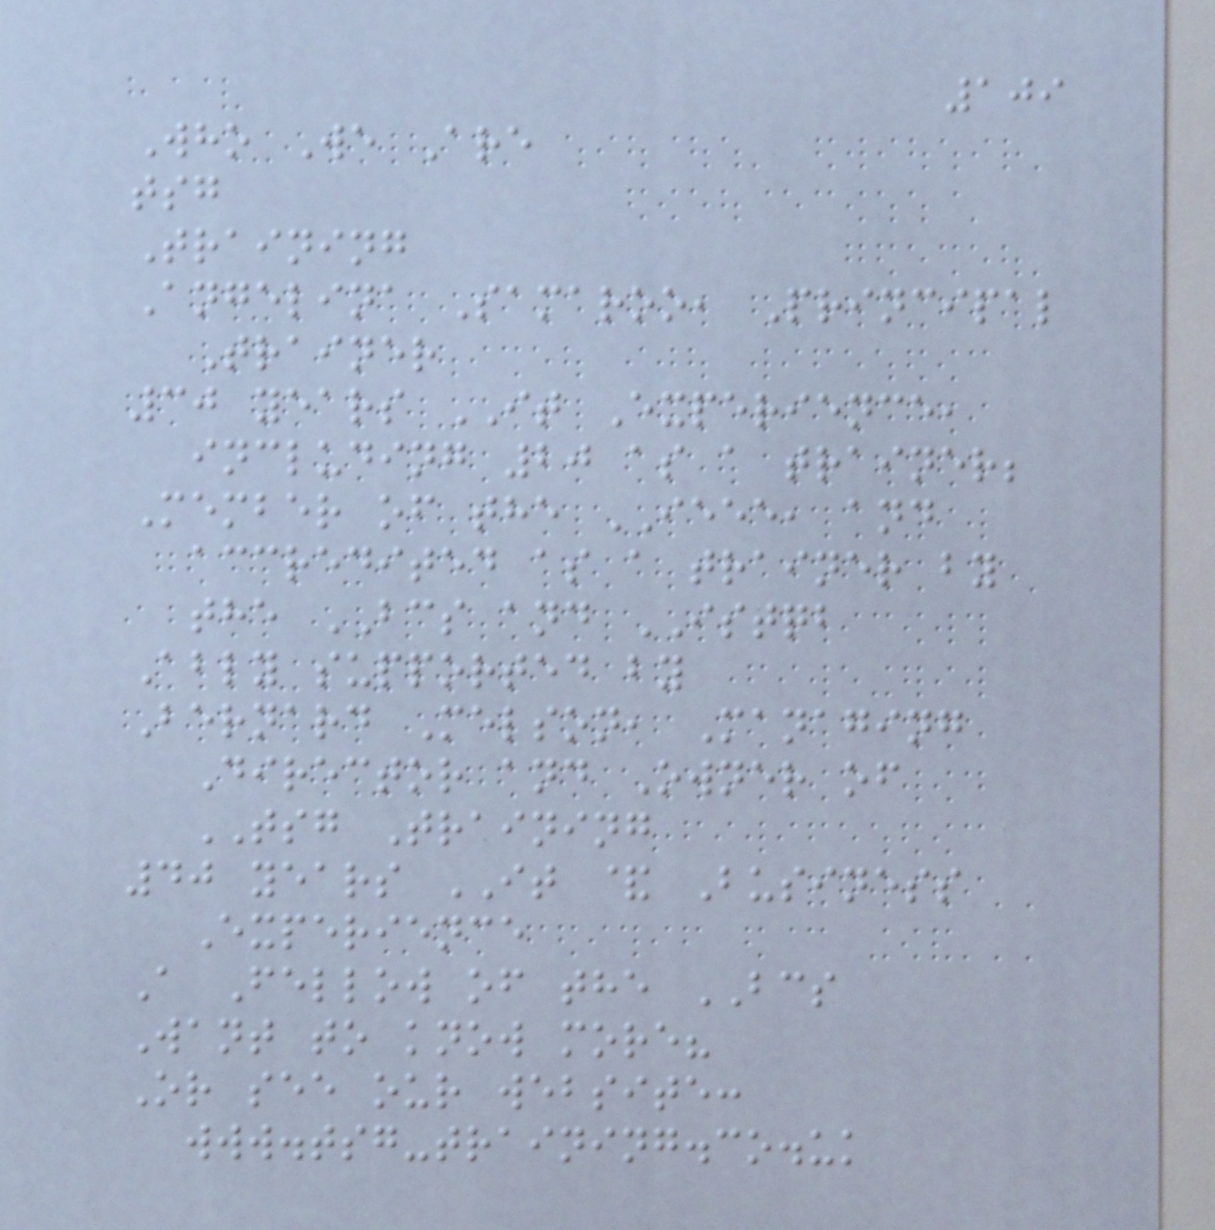109
Who We Are
tsg
Training
Angelina Samaroo, Principal
Trainer
30 years IT Experience,
including 20 as a trainer;
Member of the IEEE, and
accredited as a trainer by
the BCS and ISTQB
Ably supported by
Bernard Melson, Managing
Director and Owner of
TSG Training
40 years IT & Business
Experience
A Fellow of the BCS
Want to know more?
Or see our website:
www.tsg-training.co.uk
